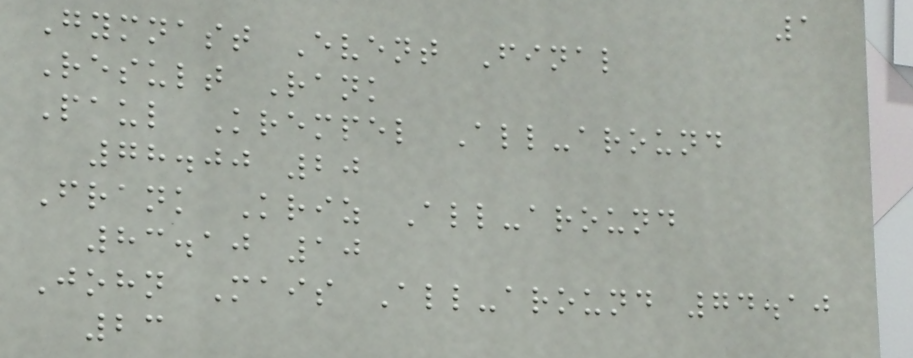1
Gymnast Event Final
Result Rank
Paul Krempel All-around
78.00 20
Frank Kriz All-around
83.10 10
John Mais All-around 74.10
23
